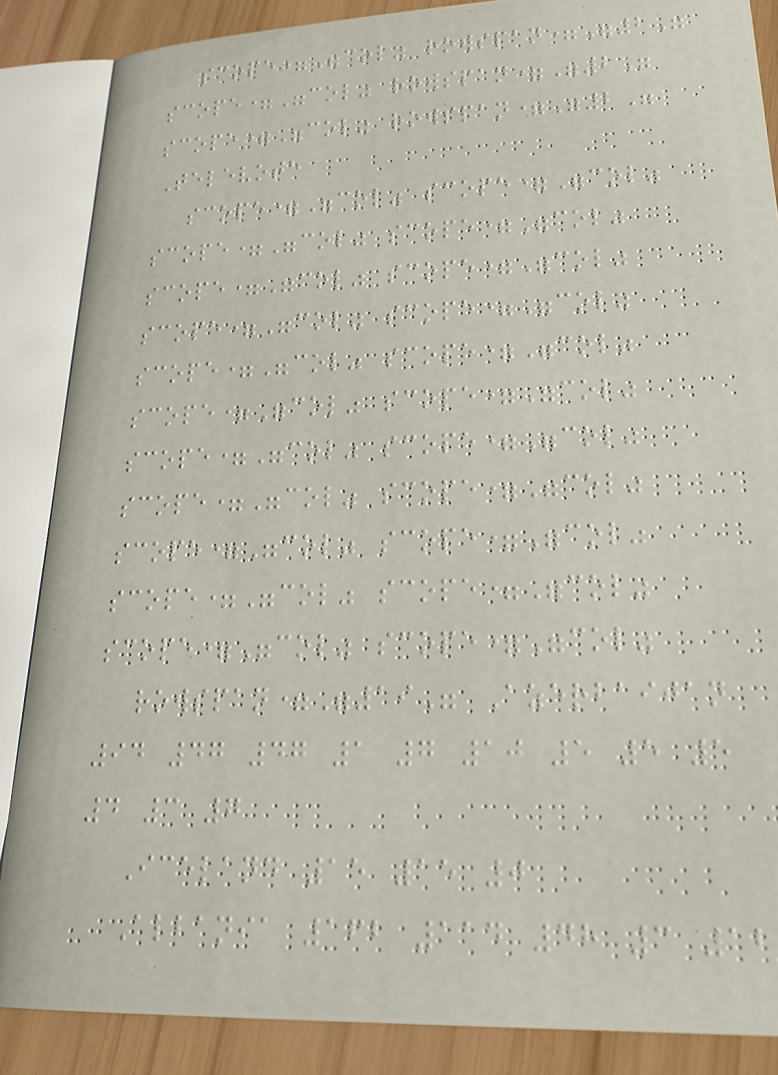scope="col" rowspan="2"
scope="col" rowspan="2"
scope="col" rowspan="2"
Televote
scope="col" scope="col"
scope="col" scope="col"
scope="col" scope="col"
scope="col" scope="col"
scope="col" scope="col"
scope="col" scope="col"
scope="col" scope="col"
scope="col" scope="col"
scope="col" scope="col"
scope="col" scope="col"
scope="col" scope="col"
rowspan="19" Azerbaijan
94 47 47 1 7 10 5 5 5
4 3 7
Iceland 15 15 0
Albania 162 114 48 3 12
